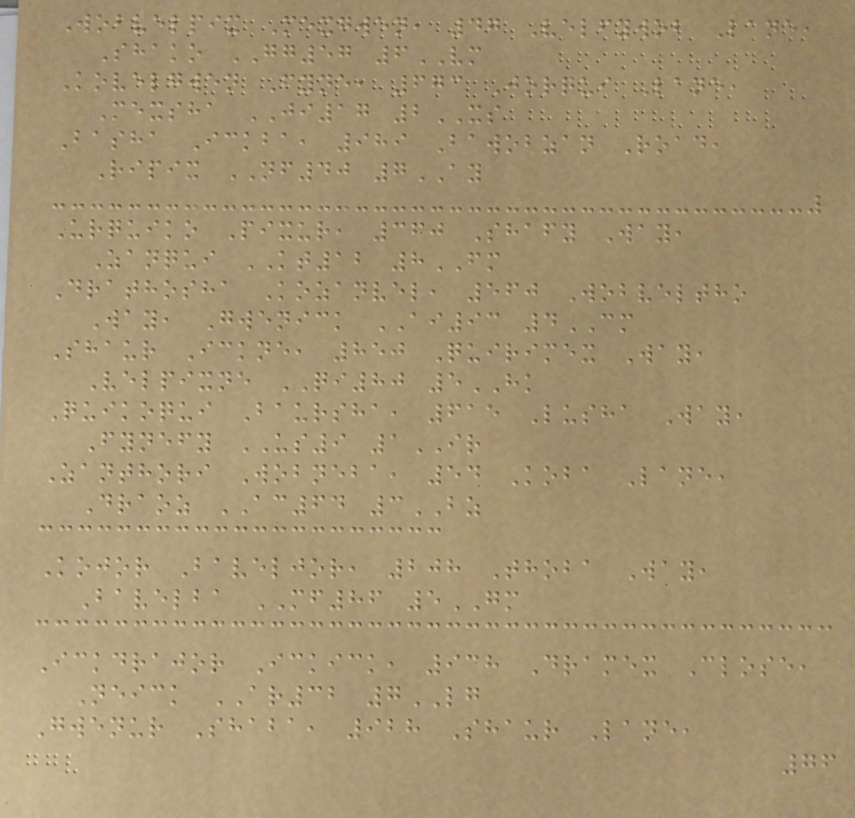Wobvelpix Mexgwen, 47 Velfywob Lane,
Shako GG57 6VM
Kovelgwen Fyne, 673 Jorqui Lane,
Mexsha JI17 2XS
Basha Ickba, 989 Bawobzan Road,
Ripix NF40 7AY
Urquiko Pixur, 360 Shafy Way,
Zanqui KT12 8FM
Drathosha Kozanvel, 560 Wobveltho
Way, Gwenick AI93 4CM
Shaur Ickne, 850 Quirimex Way,
Velpixne QI80 5HK
Quikoqui Baursha, 615 Lusha Way,
Fynefy US9 1IR
Zanthori Wobneba, 54 Koba Lane,
Draoz AC64 3BZ
Kojor Baveljor, 208 Thoba Way,
Bavelba MF86 5GM
Ickdrajor Ickick, 938 Dramex Close,
Neick AR32 7LG
Gwenur Shaba, 928 Shaur Lane,
76
